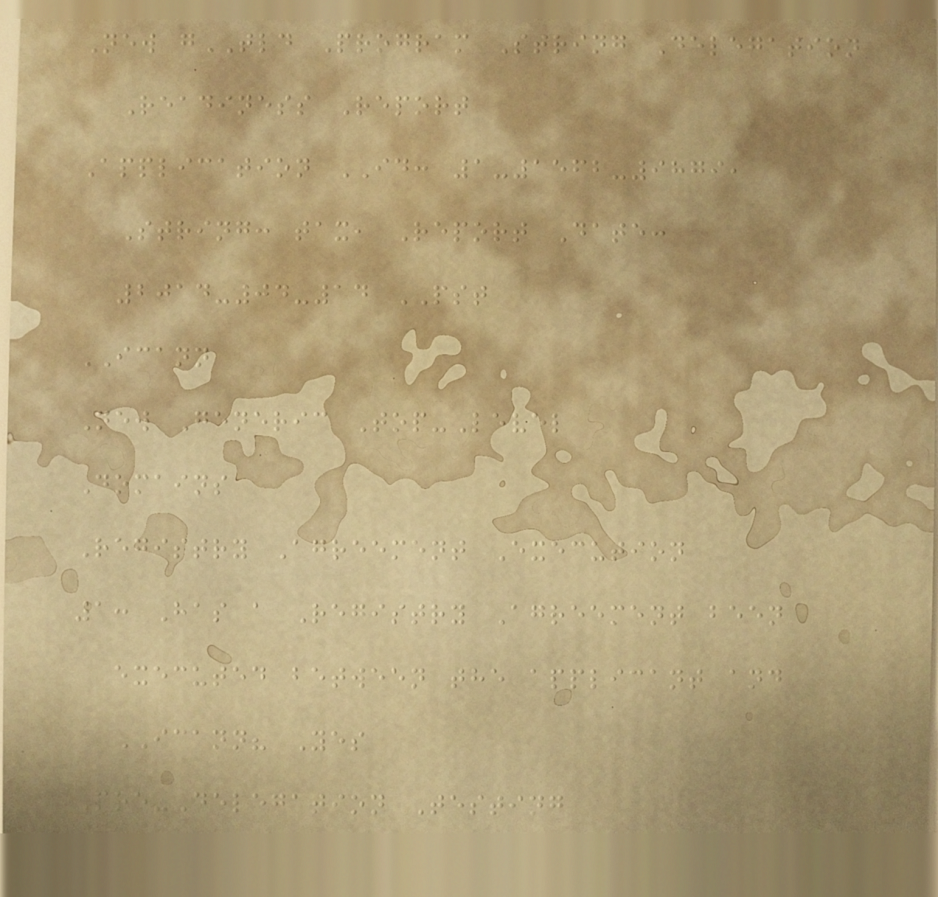New gTLD Program String Delegation
Readiness Report
Application ID: 1-1562-9879,
String: tax, Report Date:
2014-04-14 PST
ICANN
New Generic Top-Level
Domains
Registry Agreement Execution
1: Has a Registry Agreement been
executed between the applicant and
ICANN? Yes
Pre-Delegation Testing
